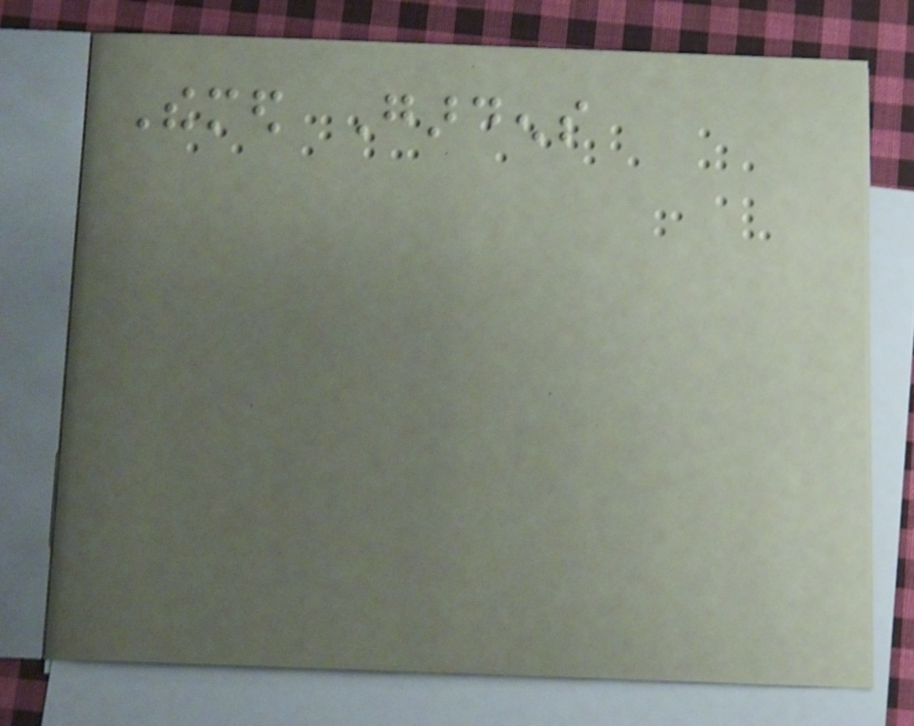Themed Gardens
